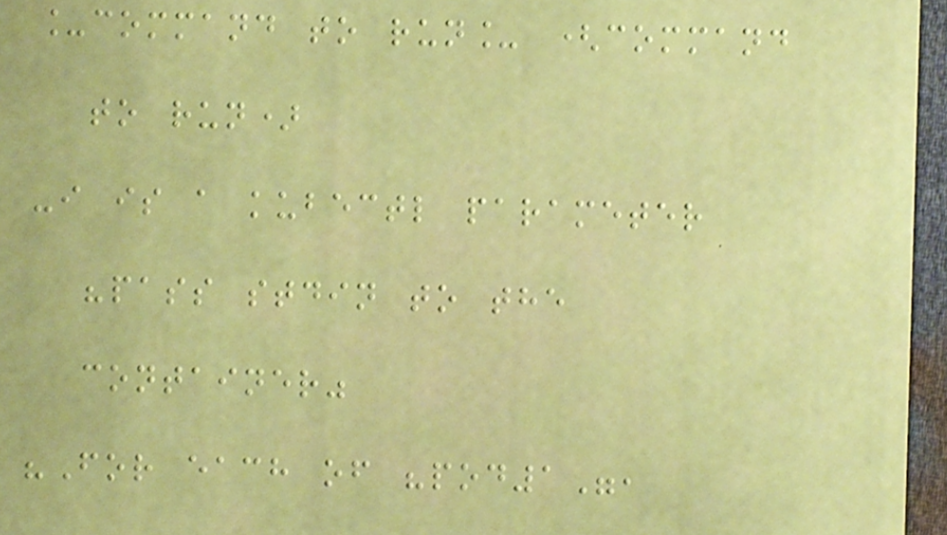_command to run_ (command
to run)
-i is a kubectl parameter
"pass stdin to the
container"
"For each of "pod1",
